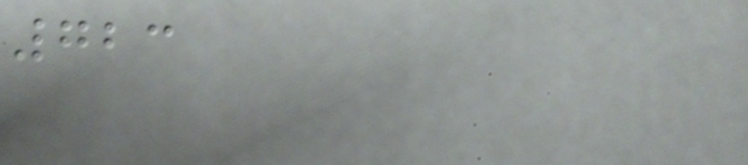723
